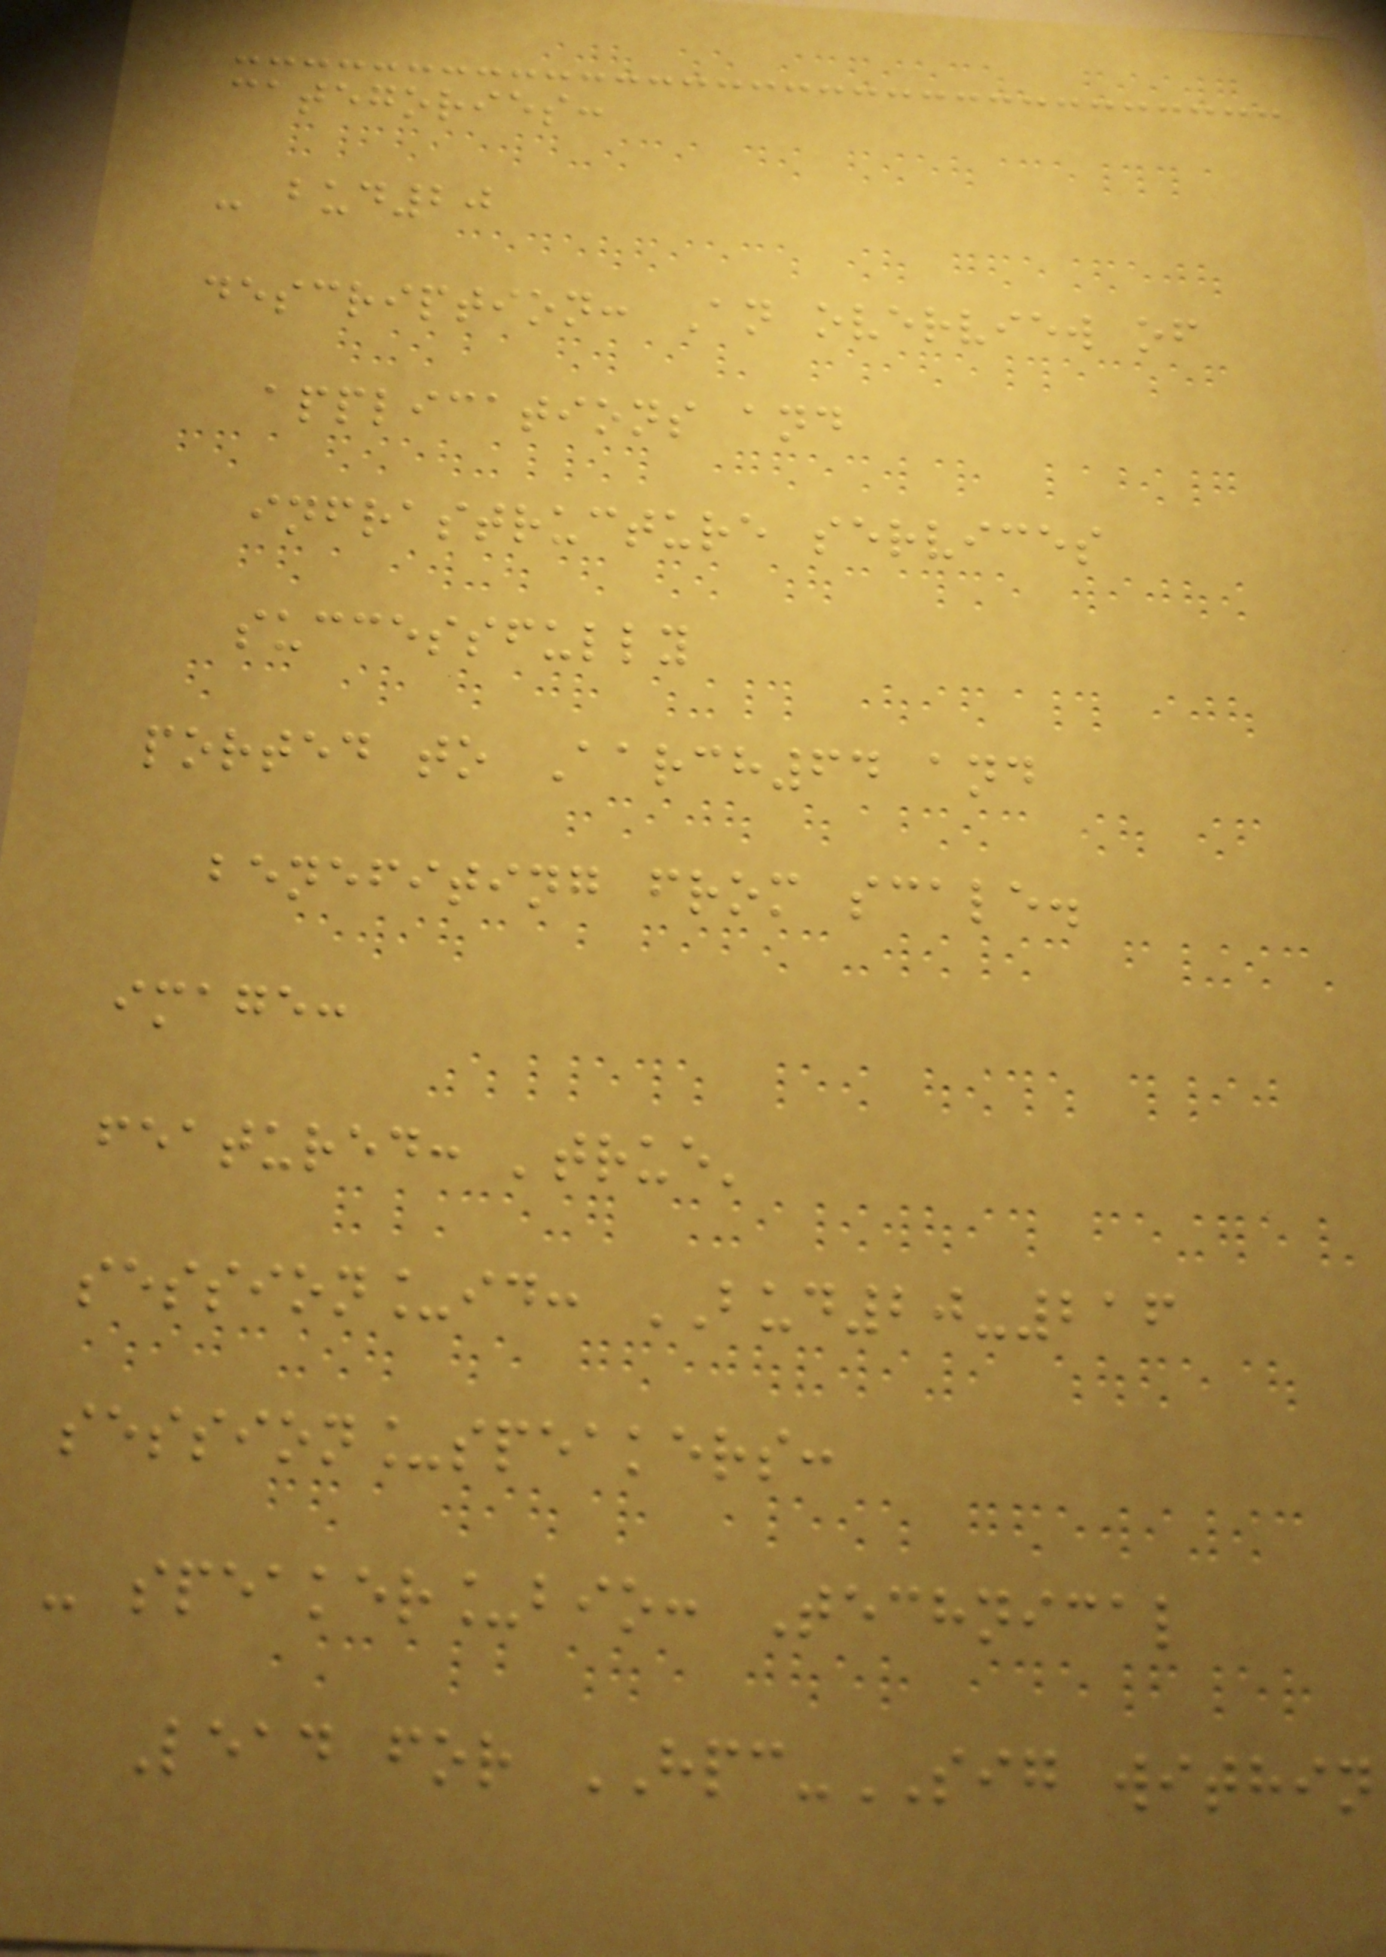categories:
- bud20
description: An overview of
applications and
infrastructure services
successfully
ported to Aarch64 and
benefiting from scale.
image:
featured: 'true'
session_id: BUD20-216
session_speakers:
- speaker_bio: Technical
Lead for HPC-SIG within
